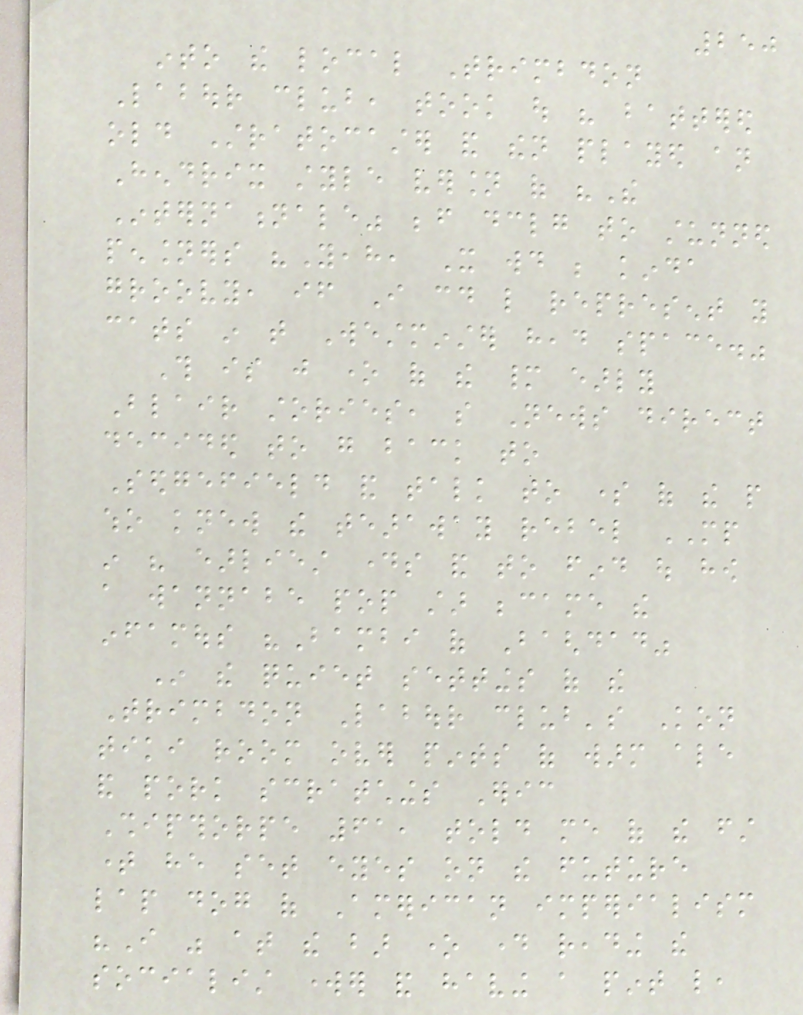250
into the local Trimbdon
Labour club, took out his battered
old Stratocaster and then played an
Hendrix style version of "The
Internationale" before declaring to stunned
pensioners "Yeah, It would be kinda
groovy, if I could like represent you
cats in that Westminster head space."
This is just one of the many early
Blair stories, so News direct
decided to go back to
Sedgefield and talk to some of the people
who knew the tearaway rebel MP
in his earliest days and to find out how
a wannabe pop star became the
infamous "Bambi of Baghdad"
In the quiet settings of the
Trimbdon Labour club's Kon
tiki room over pints of warm ale
and pork scratchings Eric
Shipthorpe 61, told me of the first
time he set eyes on the future
lap dog of American imperialism
"I was at the bar one day reading the
socialist worker and having a pint like,
